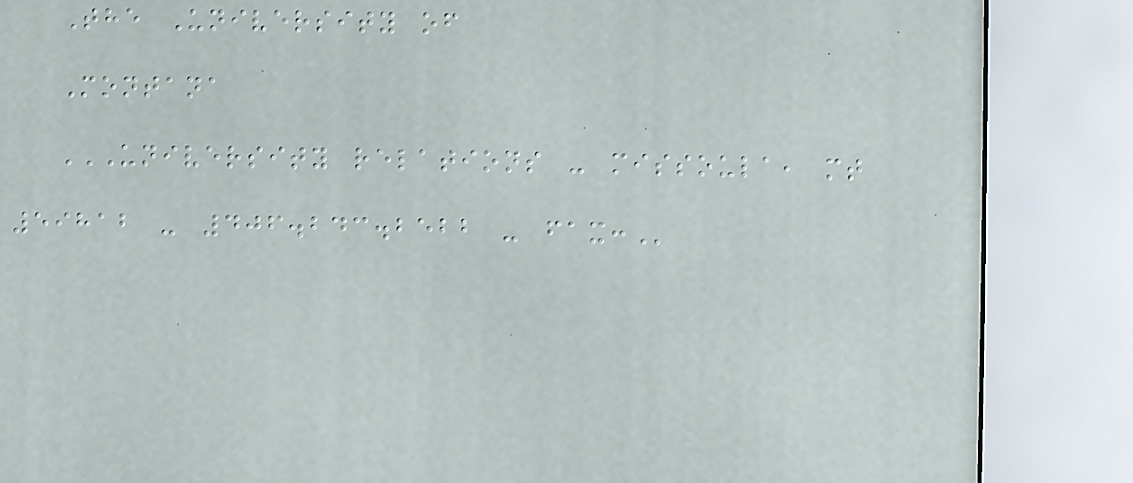The University of
Montana
UNIVERSITY RELATIONS - MISSOULA, MT
59812 - 406.243.2522 - FAX:
